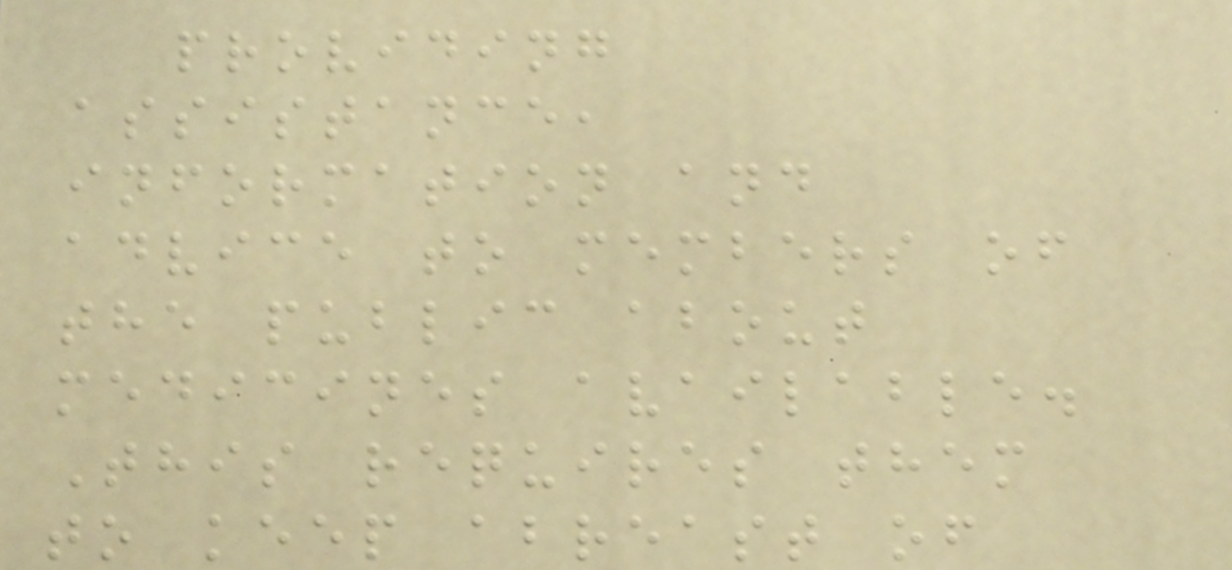providing
assistance,
information and
advice to members of
the public about
medicines available.
This requires them
to keep abreast of
